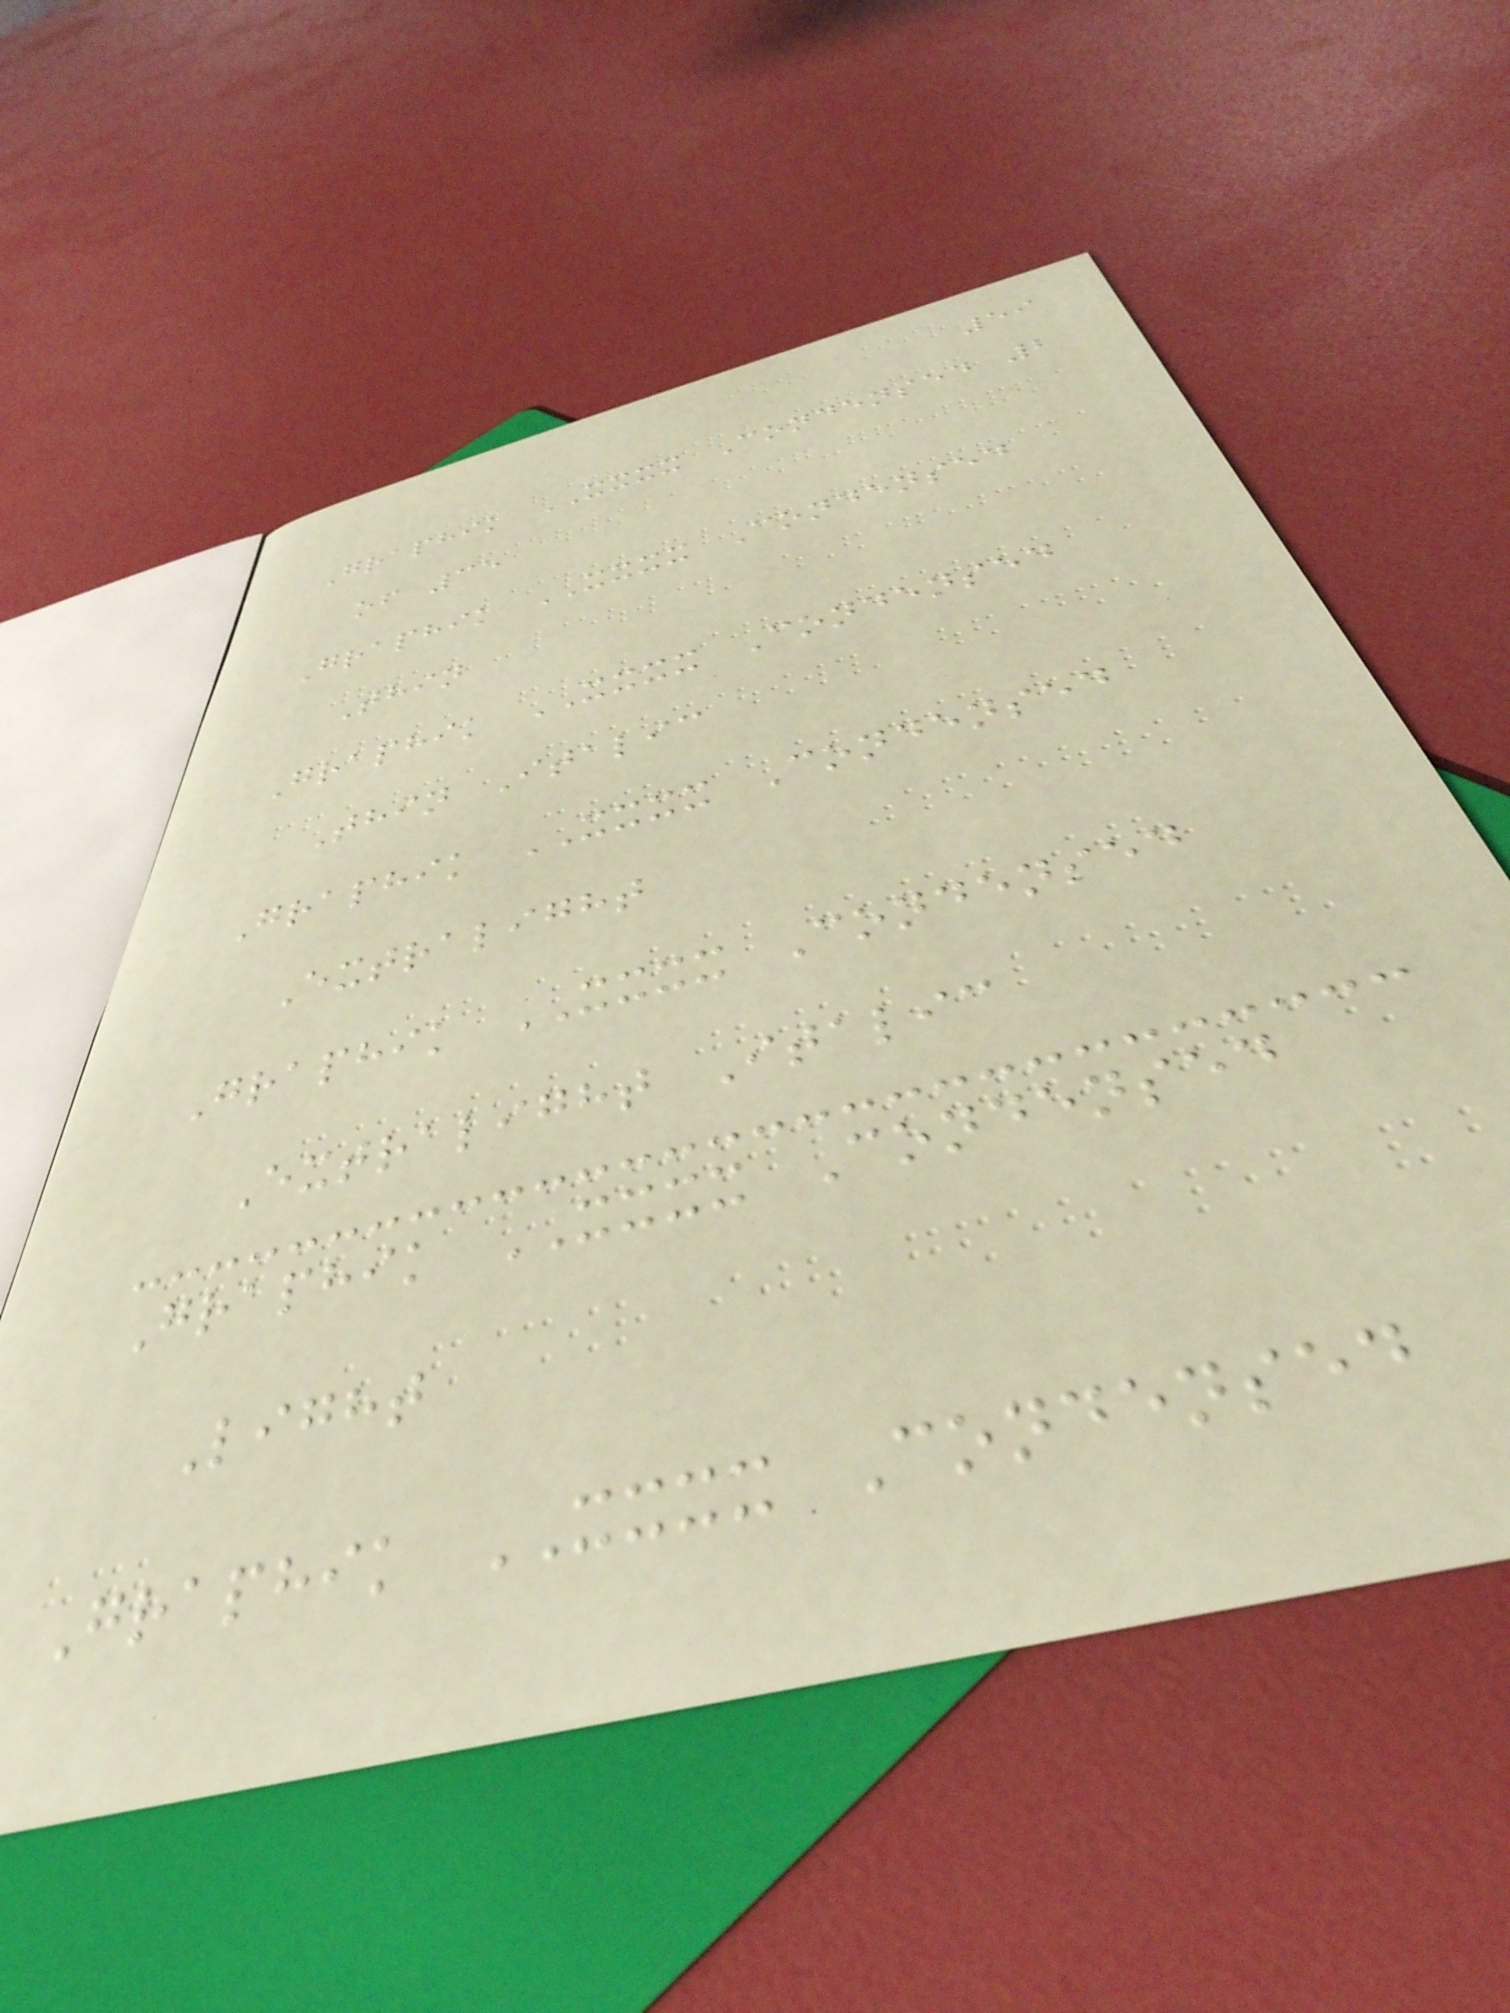59
Graphik XXXX Condensed 2
of 35
Graphik XXXX Condensed
Thin
Graphik XXXX Condensed
Thin Italic
Graphik XXXX Condensed
Extralight
Graphik XXXX Condensed
Extralight Italic
Graphik XXXX Condensed
Light
Graphik XXXX Condensed
